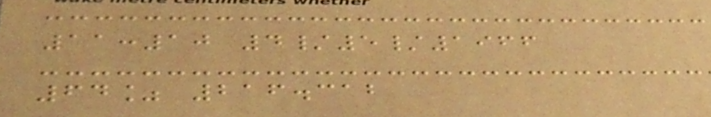11:10 4/5/1966
64% 216.312
